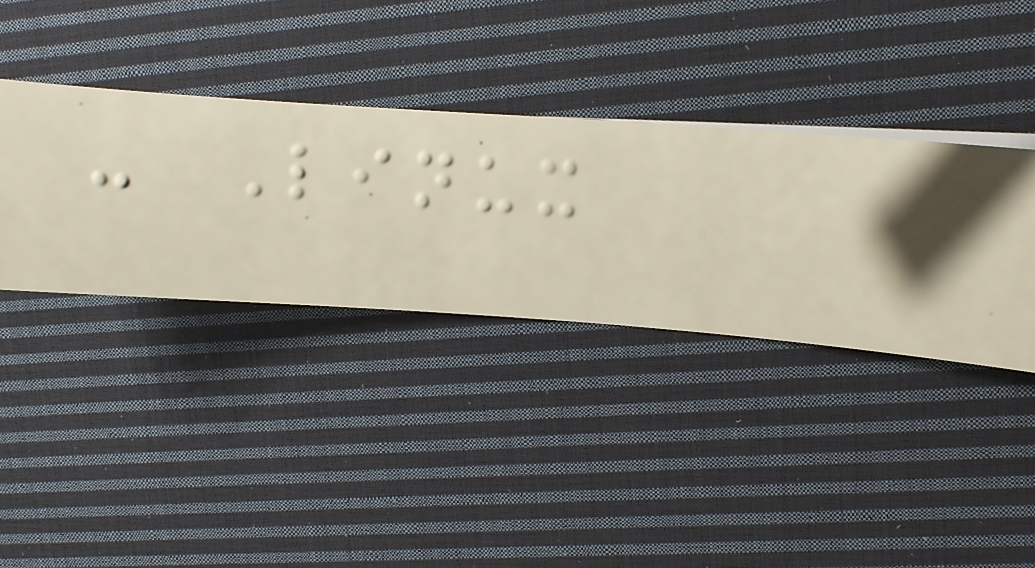- Linux
